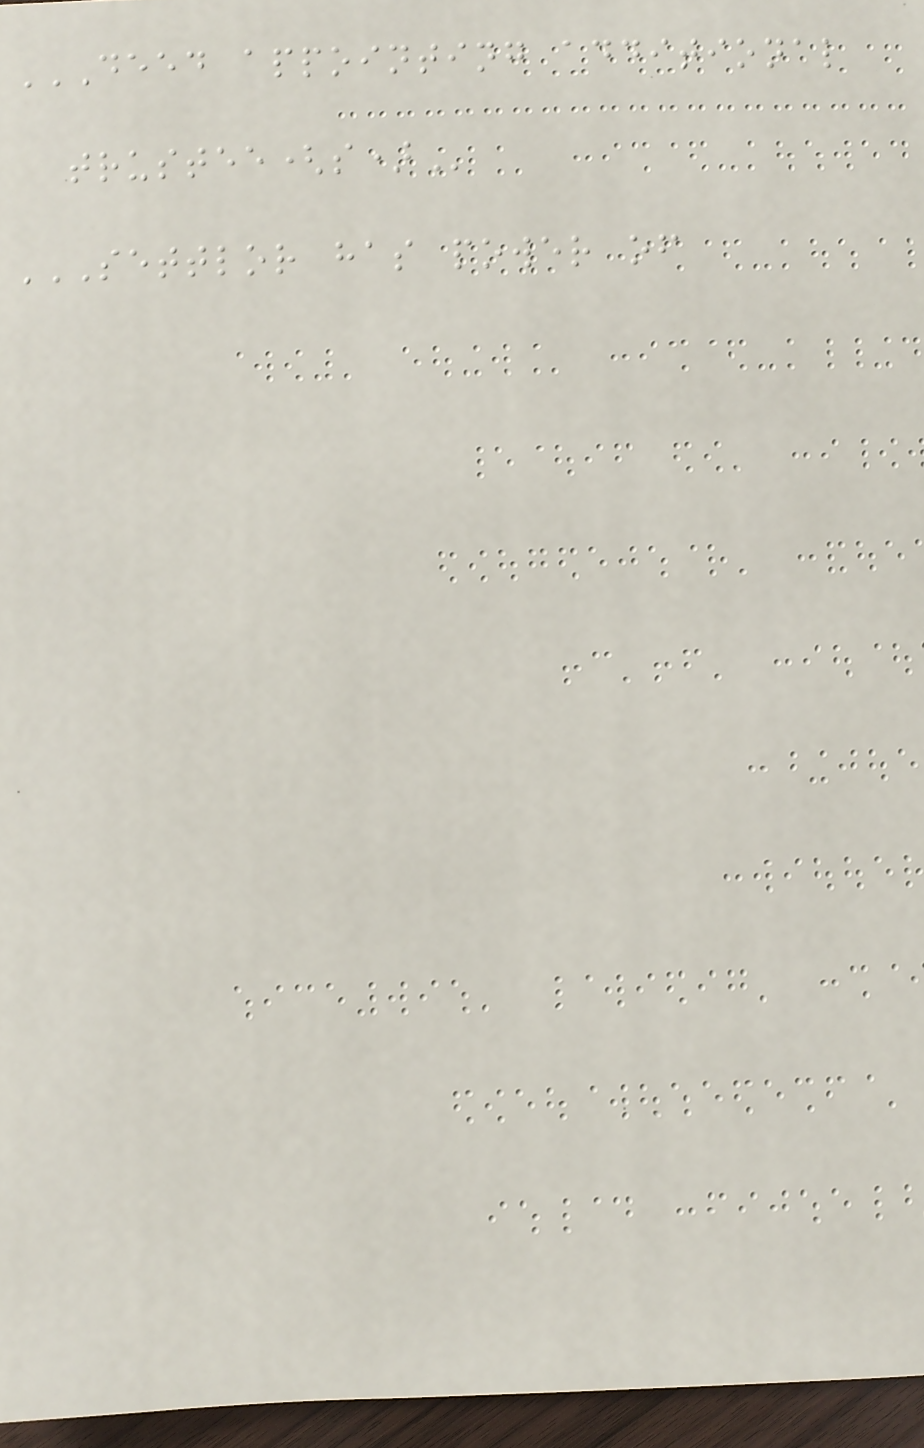DEED APPOINTING ADDITIONAL
TRUSTEE(S)
SETTLOR HAS POWER OF
